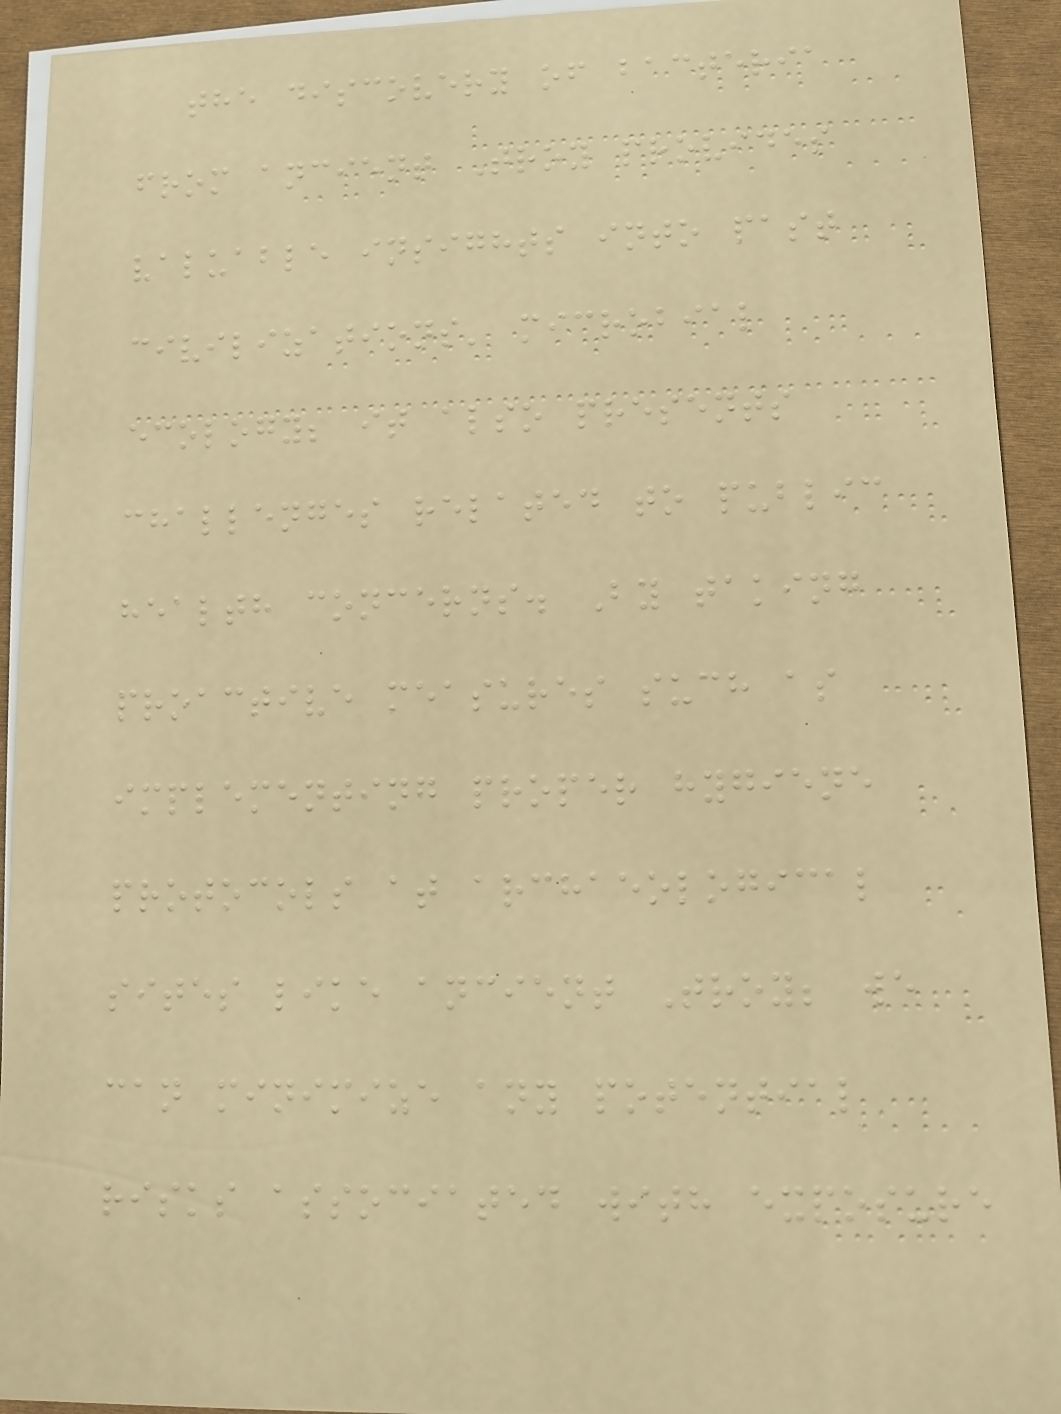the discovery of bacteria
from ancient Troy provides
valuable insights into past
civilizations' microbial
ecology; it also presents
challenges related to public
health concerns. By taking
proactive measures such as
implementing proper hygiene
protocols at archaeological
sites like ancient Troy; we
can minimize any potential
risks associated with exposure
